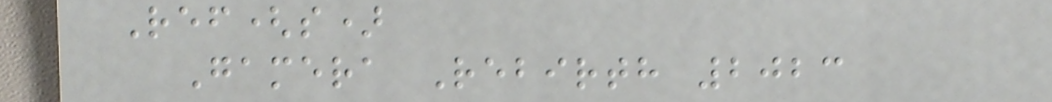Ref(s)
Gamera Rebirth 2023
